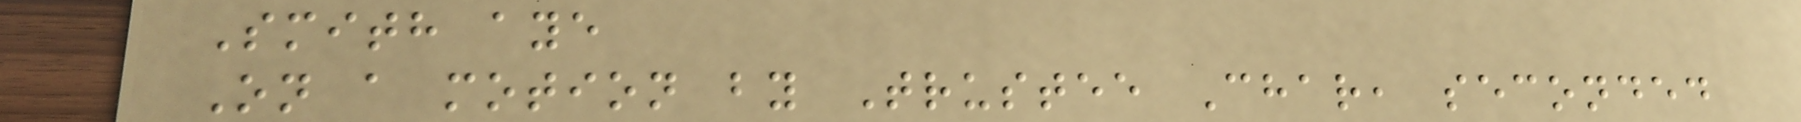Smith aye
On a motion by Trustee Char, seconded
